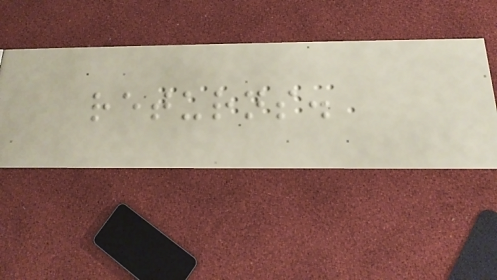returns.
